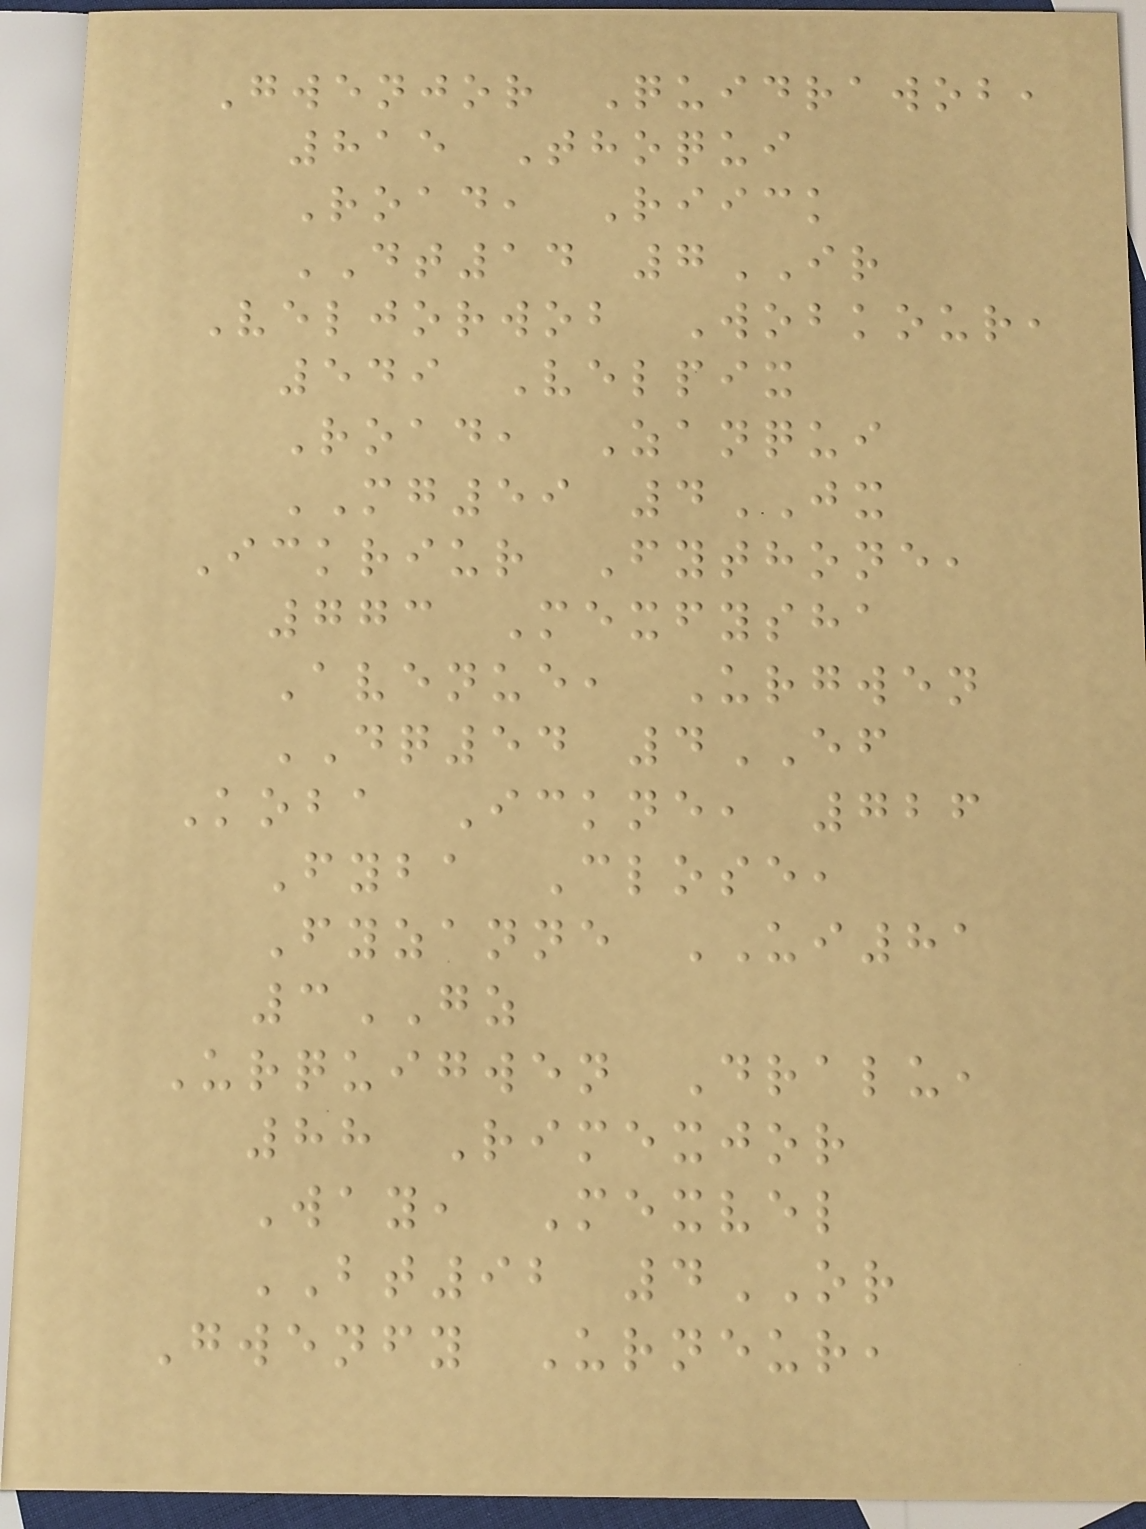Gwenjor Quidrawob,
815 Thoqui
Road, Riick
DT14 7IR
Veljorwob Wobkour,
549 Velpix
Road, Zanqui
MG59 4JX
Ickriur Fythone,
773 Mexfysha
Avenue, Urgwen
DQ54 4EF
Koba Ickne, 726
Fyba Close,
Fyzanne UI81
3GZ
Urquigwen Dralu,
88 Rimexjor
Way, Mexvel
BT92 4OR
Gwenfy Urneur,
